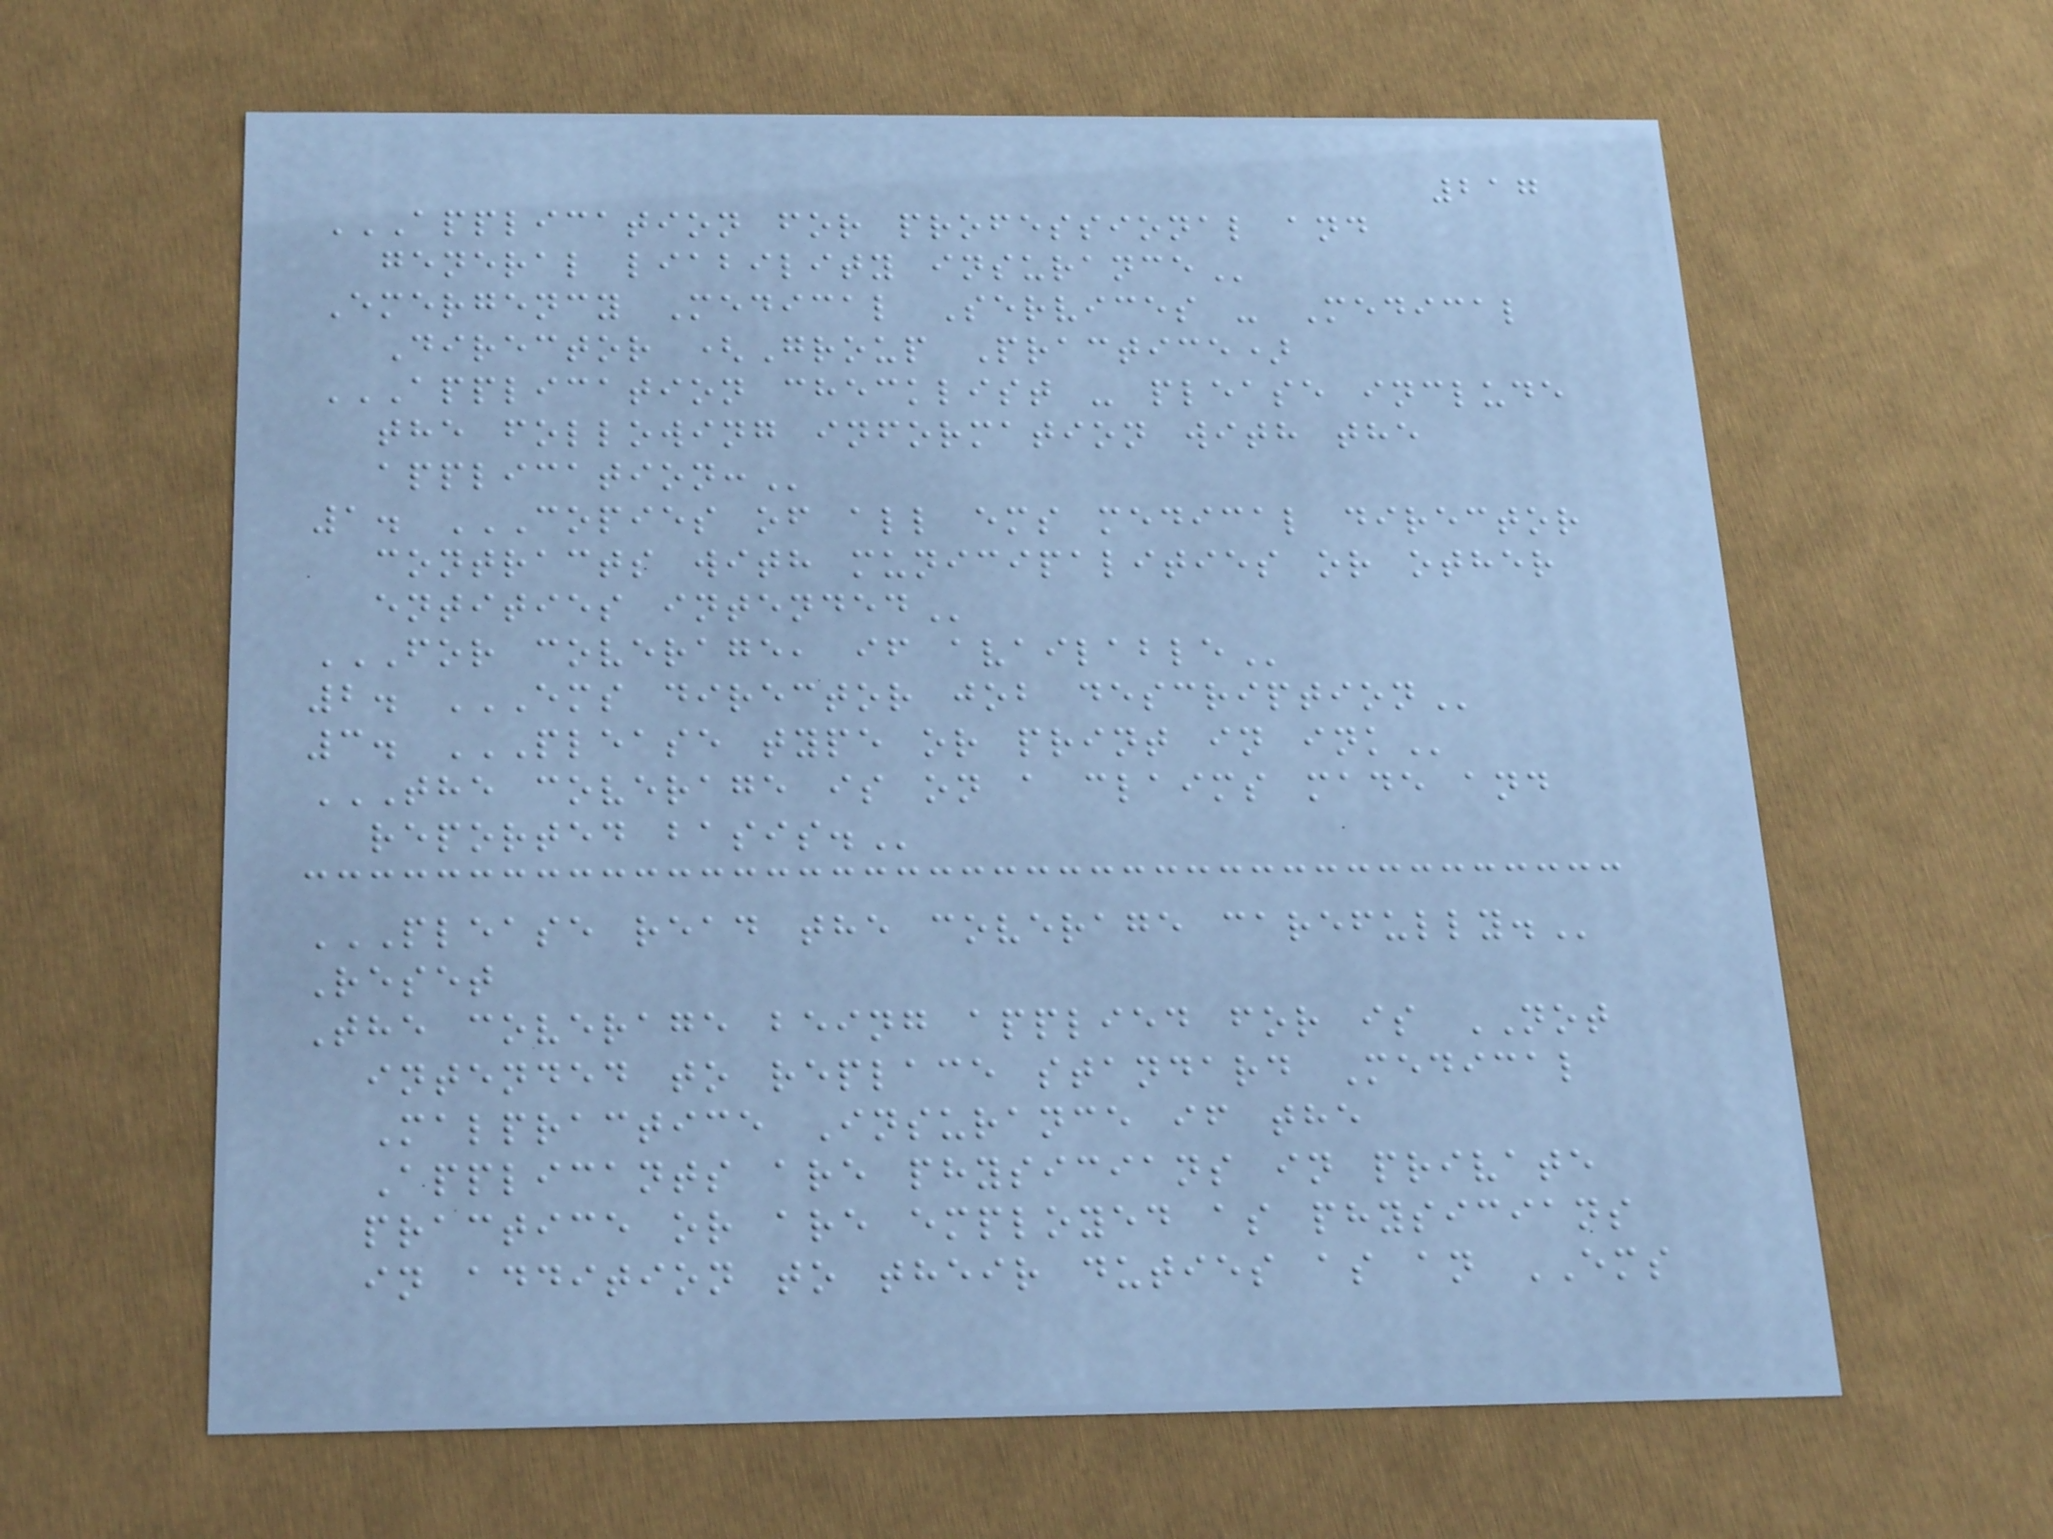217
APPLICATION FOR PROFESSIONAL AND
GENERAL LIABILITY INSURANCE
Emergency Medical Services - Medical
Director (Group Practice)
APPLICATION CHECKLIST - PLEASE INCLUDE
THE FOLLOWING INFORMATION WITH THE
APPLICATION:
1. COPIES OF ALL EMS MEDICAL DIRECTOR
CONTRACTS WITH MUNICIPALITIES OR OTHER
ENTITIES INTENDED
FOR COVERAGE, IF AVAILABLE
2. EMS DIRECTOR JOB DESCRIPTION
3. PLEASE TYPE OR PRINT IN INK
THE COVERAGE IS ON A CLAIMS MADE AND
REPORTED BASIS.
PLEASE READ THE COVERAGE CAREFULLY.
Reset
The coverage being applied for is NOT
intended to replace standard Medical
Malpractice Insurance if the
Applicants are physicians in private
practice or are employed as physicians
in addition to their duties as an EMS
